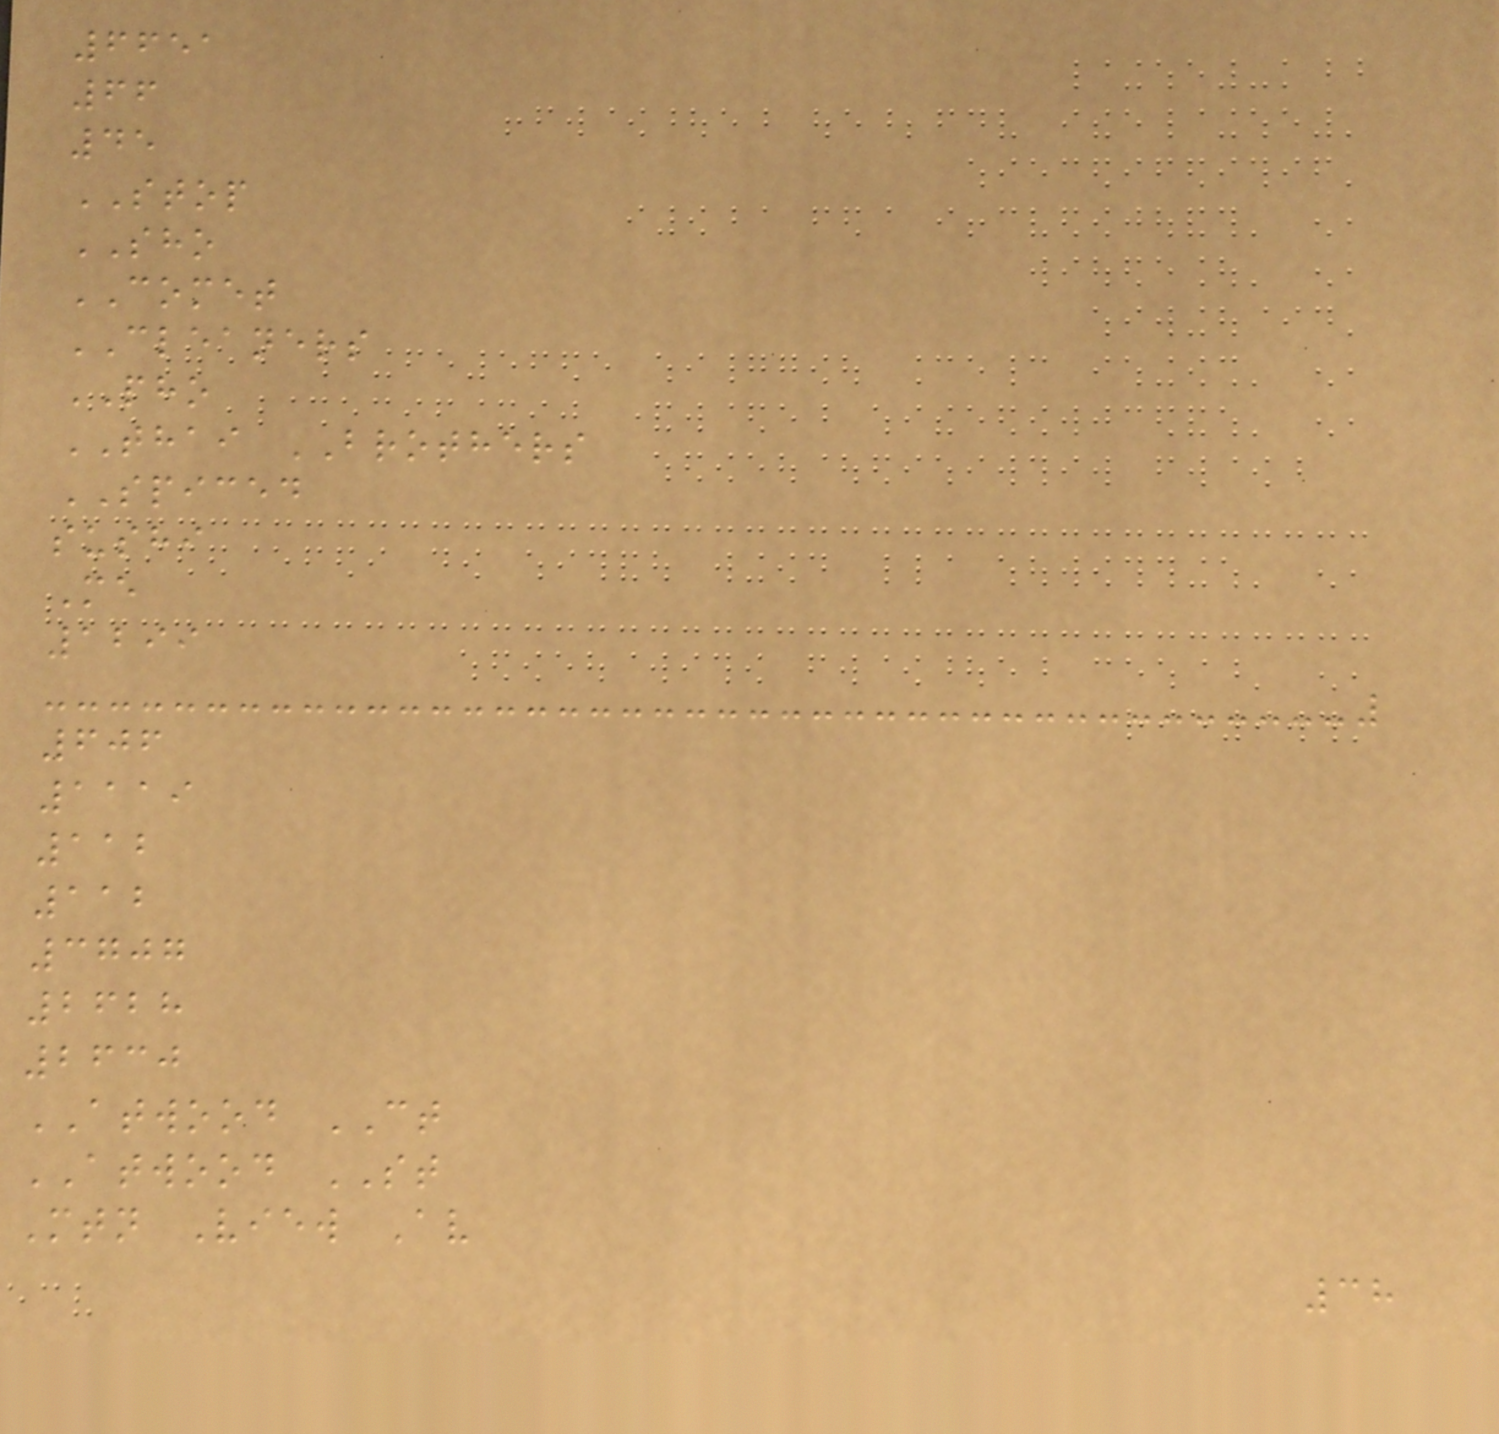6651
66
45
STOP
SHO
COMET
CLEANERS
PHO
THAI BROTHERS
SPICED
sushi
Me
1299
606
1119
112
112
3707
2628
2630
ATWOOD CT
ATWOOD ST
Mtn View Av
38
